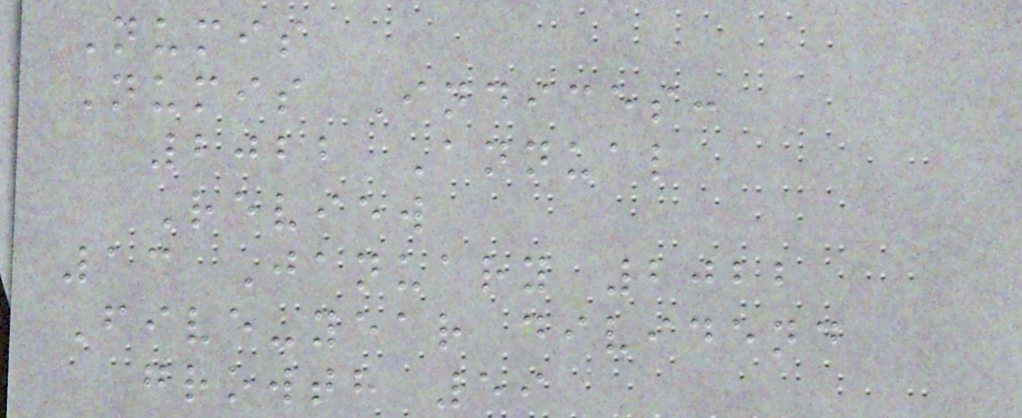Numis
Numis Indices:
2022 Annual
Review
13 January 2022
Five-year dividend
growth 59
